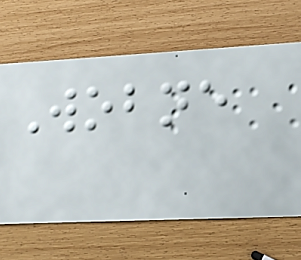Wobne
